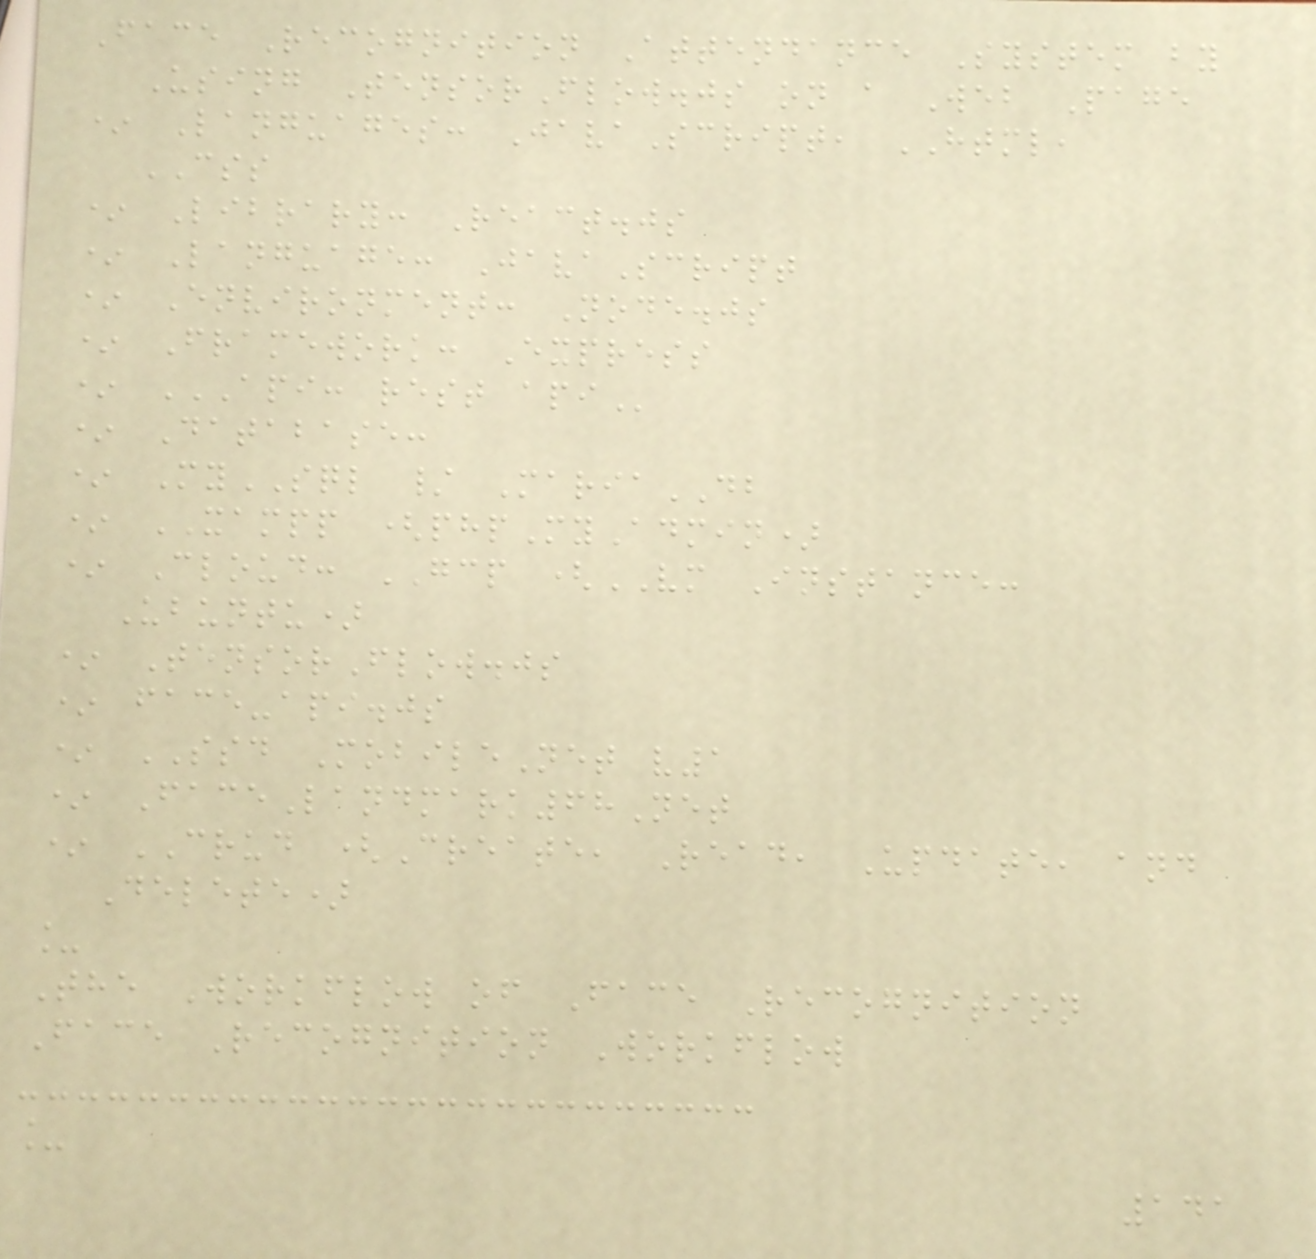Face Recognition Attendance System by
Using TensorFlow.js on a Web Page
* Languages: JavaScript, HTML,
CSS
* Library: React.js
* Language: JavaScript
* Environment: Node.js
* Framework: Express
* API: REST API
* Database:
* MySQL / MariaDB
* XAMPP (phpMyAdmin)
* Cloud: GCP (VM Instance:
Ubuntu)
* TensorFlow.js
* face-api.js
* SSD MobileNet v1
* FaceLandmark68Net
* CRUD (Create, Read, Update, and
Delete)
_
The Workflow of Face Recognition
Face Recognition Workflow
_
141
